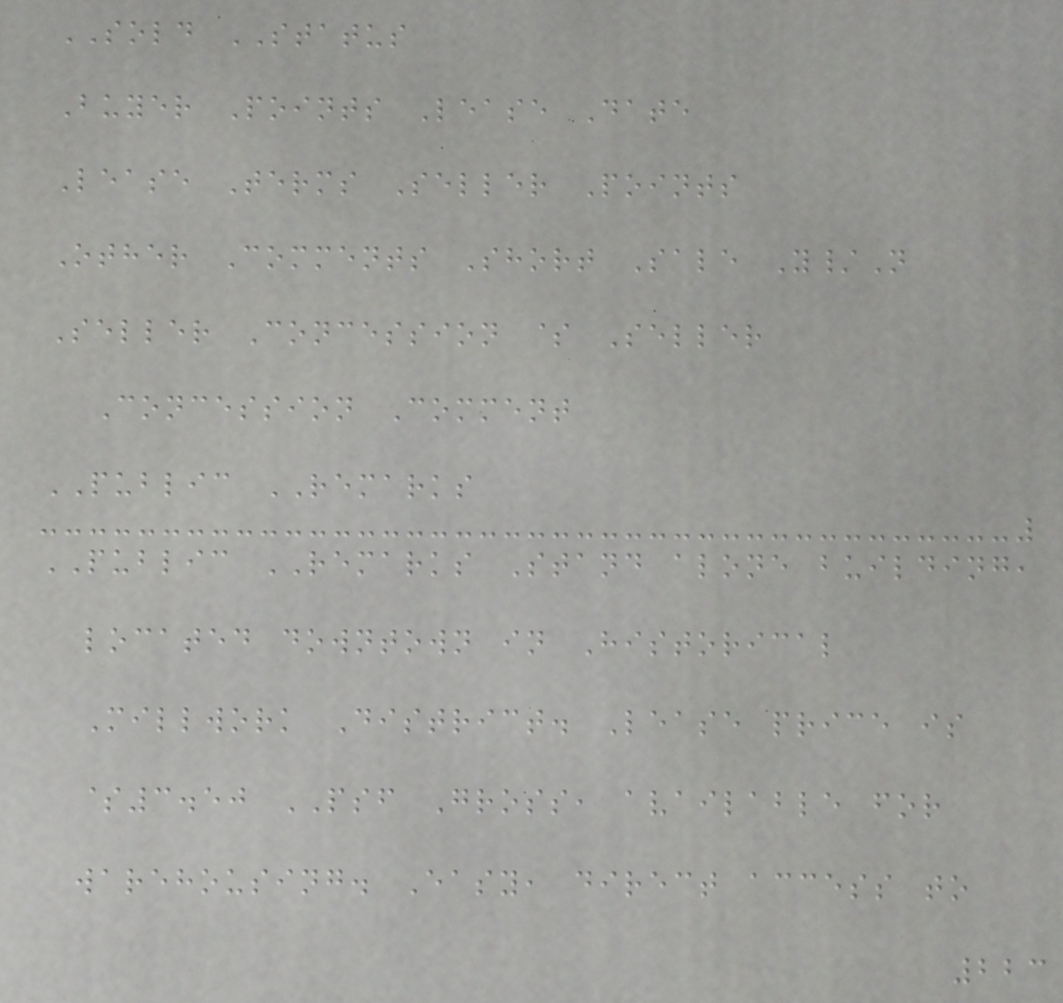SOLD STATUS
Buyer Points Lease Date
Lease Terms Seller Points
Other Comments Short Sale Y/N
Seller Concession $ Seller
Concession Comment
PUBLIC REMARKS
PUBLIC REMARKS Stand alone building,
located downtown in Historical
Millwork District. Lease price is
$3.50 PSF Gross, available for
warehousing. Easy, direct access to
223
